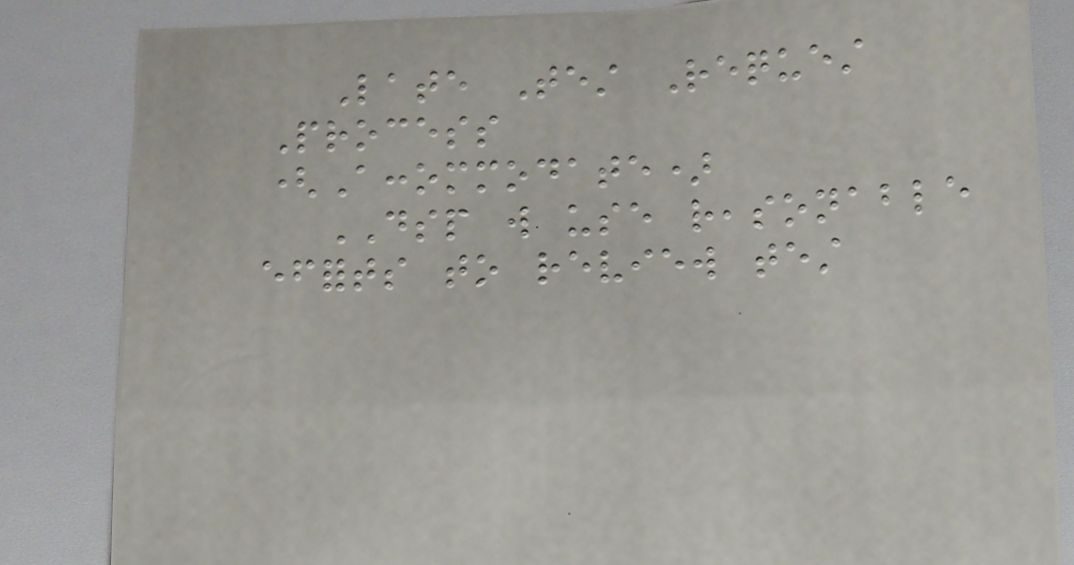Late Test Request
Process
(Accommodate)
DSP will use reasonable
efforts to review test
